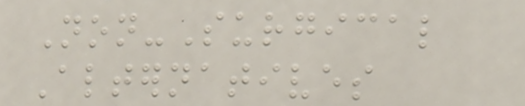Non-Surgical
Alternatives
